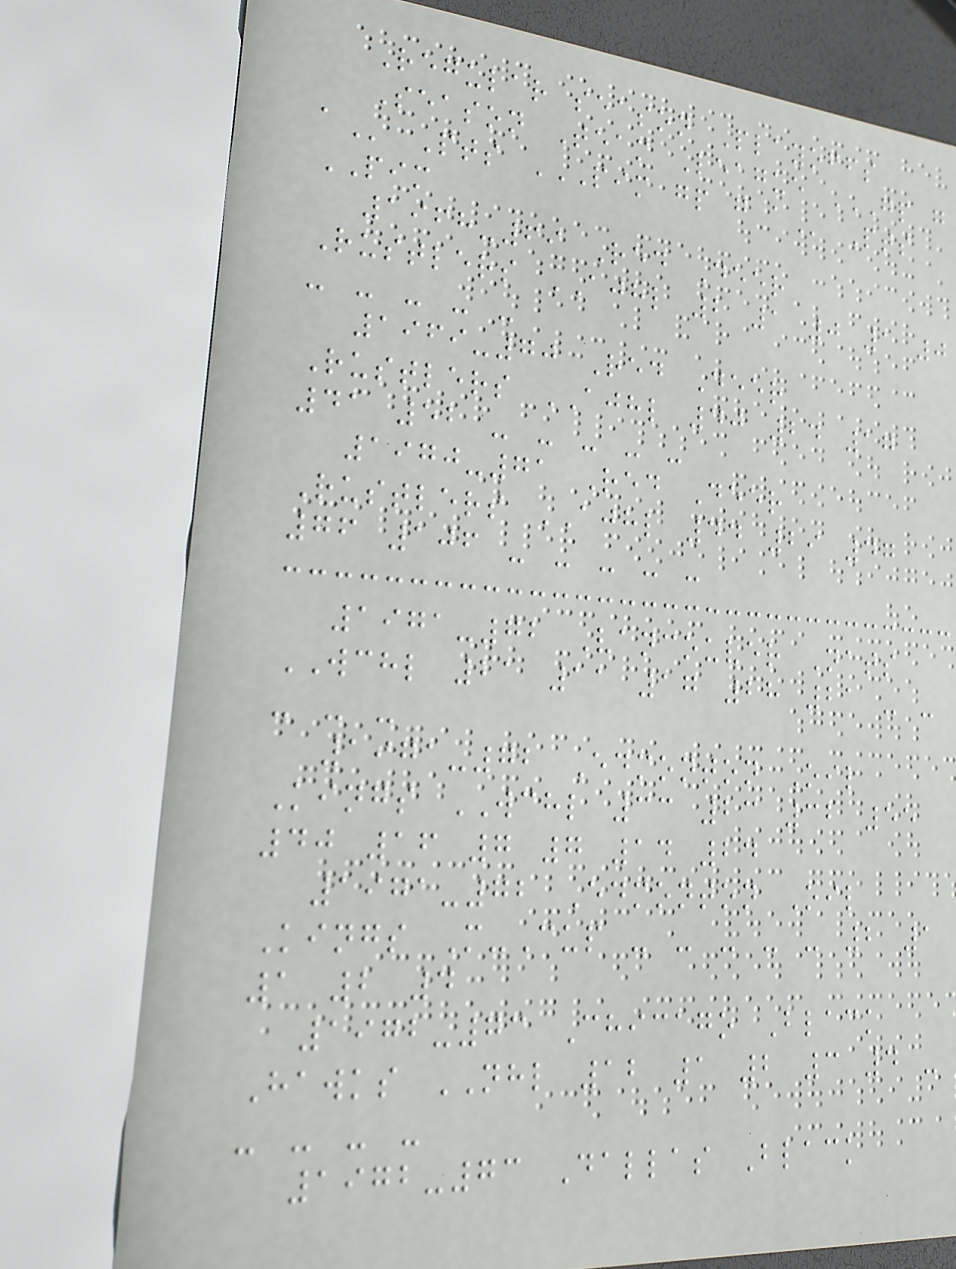Regular season Playoffs
Season Team League GP G
A Pts PIM GP G A Pts
PIM
1968-69 Red Deer
Rustlers AJHL 2 1 0 1 0
- - - - -
1969-70 Red Deer
Rustlers AJHL 40 24 17
41 52 - - - - -
1970-71 Red Deer
Rustlers AJHL 44 29 47
76 106 - - - - -
1971-72 Vancouver Nats
WCHL 21 11 17 28 21 - -
- - -
1971-72 Edmonton Oil
Kings WCHL 33 23 32 55
40 16 7 7 14 24
1971-72 Edmonton Oil
Kings M-Cup - - - - - 2 1
1 2 4
1972-73 Chicago Black
Hawks NHL 12 1 2 3 4 -
- - - -
1972-73 Dallas Black
